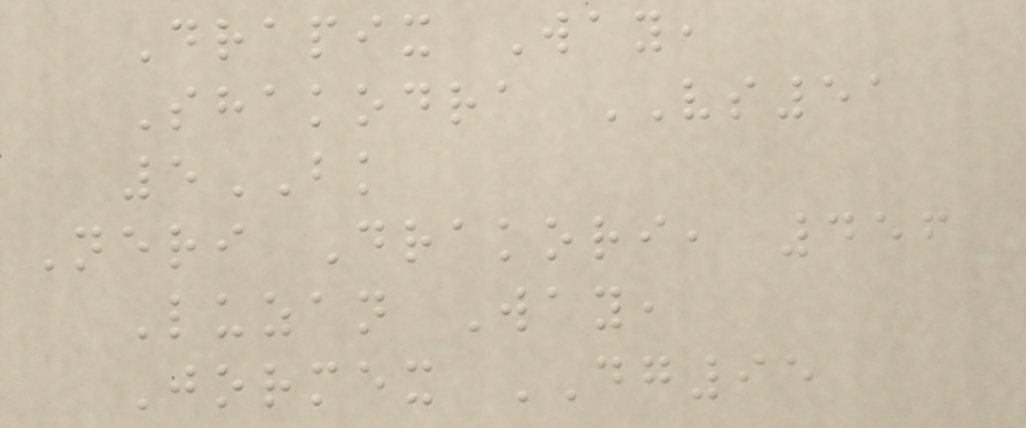Drapix Way,
Shakodra VS51
5BK
Neri Drakori, 456
Luzan Way,
Jormex DG95
